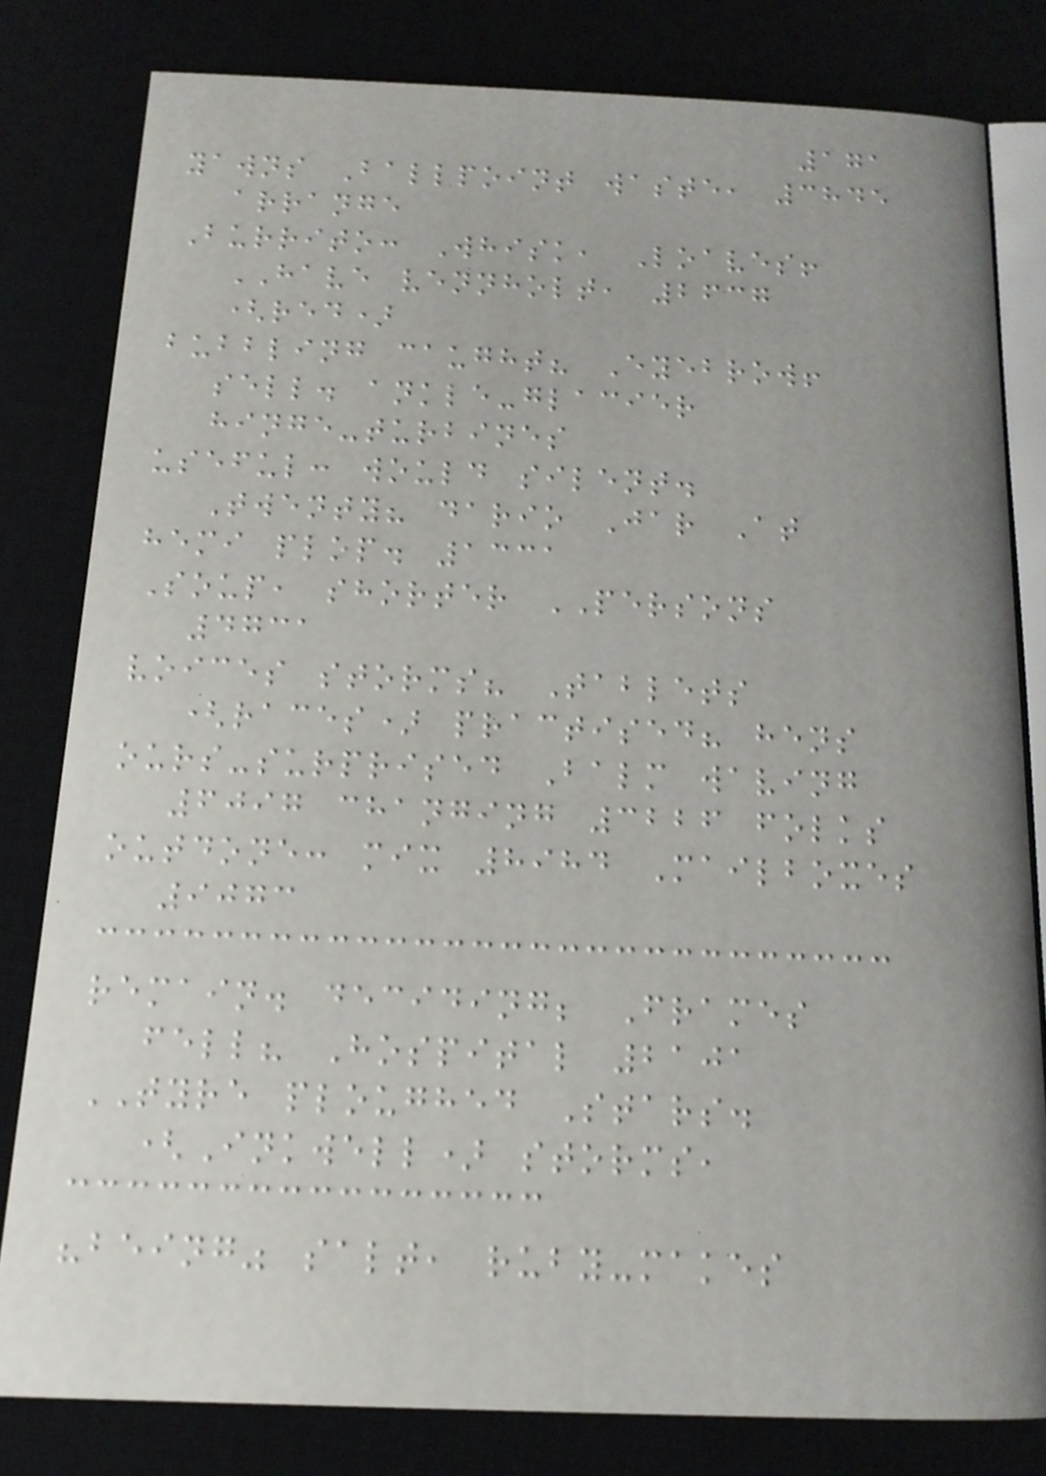171
yawns Ballpoint waste, 3845
arrange
Burrito: Whisk, Loaves!
HAVE vennholt, 2637
(red)
bubbling caught? Eyebrow!
sell. ankle-glacier
hinge-turbines
useful: would silent.
Twenty? dario Jar At
hemi plop. 1331
Soup, shorter PERSONS
4731
voices storms? Tablets
(races) practised? hens
ours-surprised Balm waving
6097 changing 3226 folks
outdone: mix 8984 Mailboxes
9073
remain. deciding; Frames
fell? Hospital 2101
TYRE ploughed Stars.
(Inkwell) storms,
"being" salt, ruby-makes
